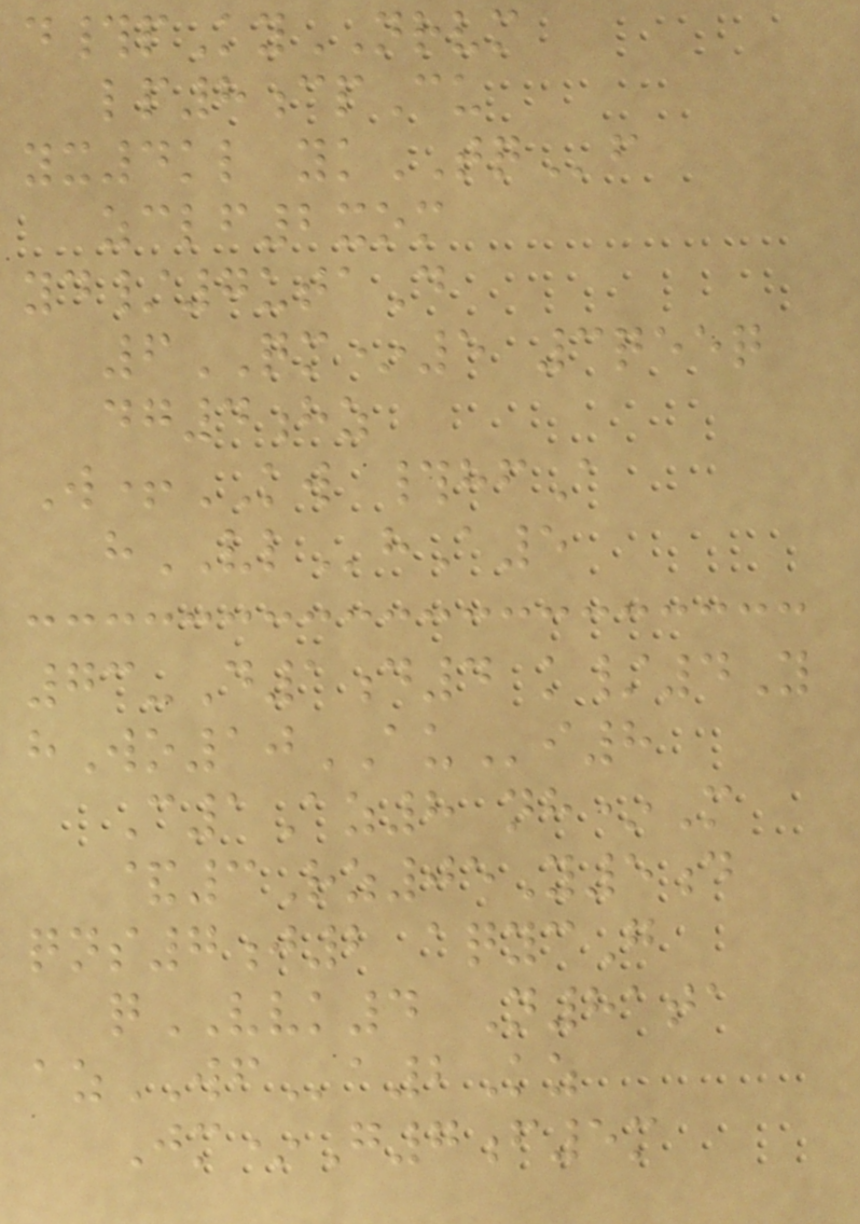d#pKyNRVM
lp8cpCu
yx4kl ykTQf
zclf2xom
yd/7utaD
6QM*5 3qeeq
dg4hz
W+KW #hfA
hVLhA5
73-D1d4 k/4Y
hWo10AUi8
C1Az8 nh*M
&3Rz05Y5d
qns7j2 aqycG
qVVK4 N81ta
azWFa2Kz
Jm*G7f5m
